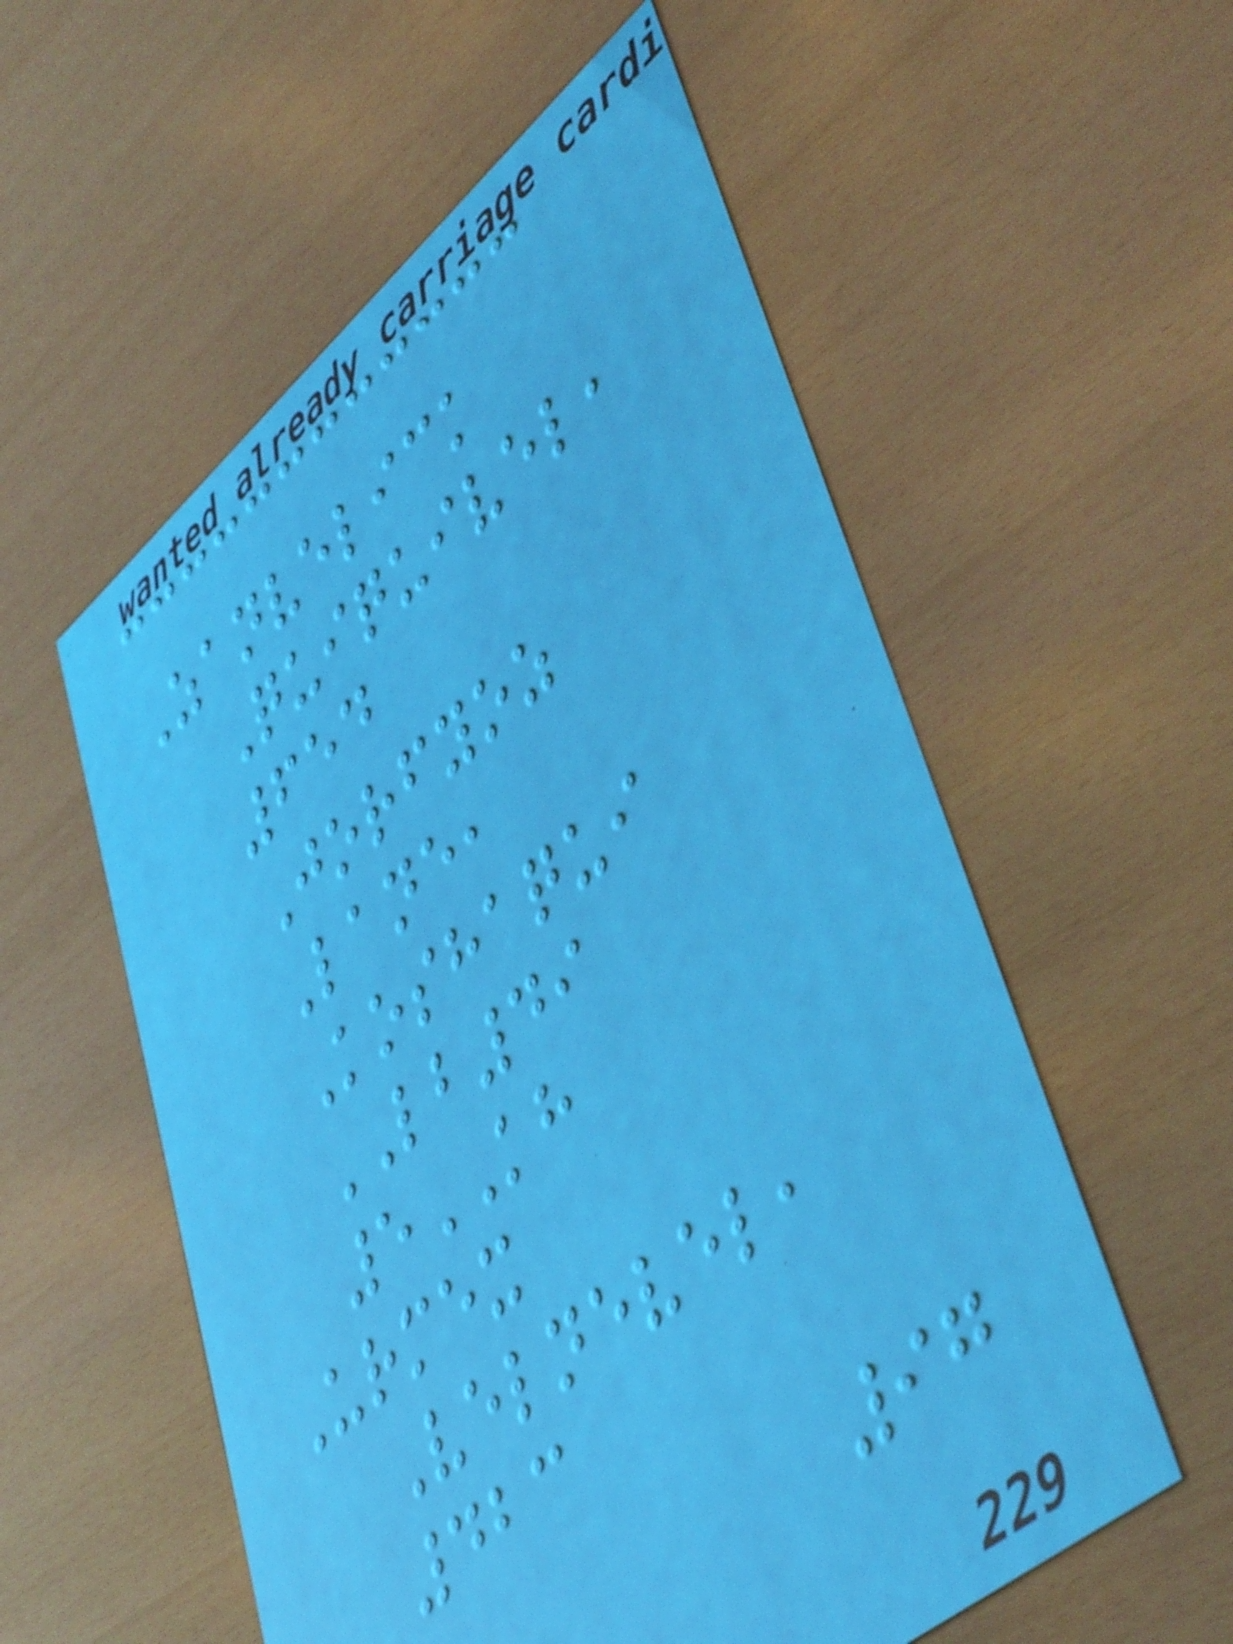Zanvelick
Quiquivel,
654
Jorfyoz
Lane,
Koshaqui
LB49
5KH
Urmex
Velnevel,
423
97
